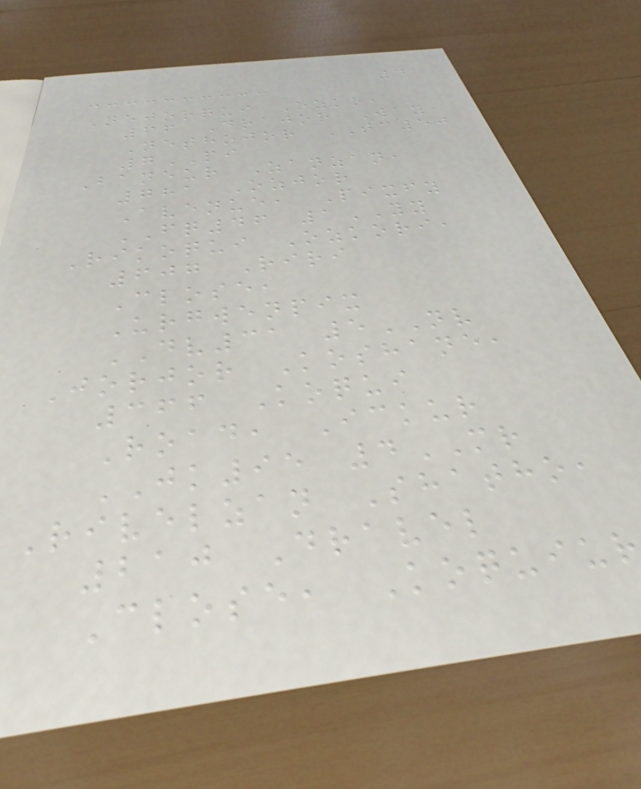41
Nejorqui Ozko,
66 Drajor Way,
Nethojor TC50
7PI
Baneur Zanzan,
781 Ozjor
Avenue, Pixfy
FQ46 1YY
Rikoqui Ozkori,
607 Riri
Close,
Urgwenpix
DV31 5NV
Jorjor Koshane,
366 Koqui
Road, Ickur
JK95 4MR
Rivelzan Shatho,
210 Dravel
Close, Koquiur
